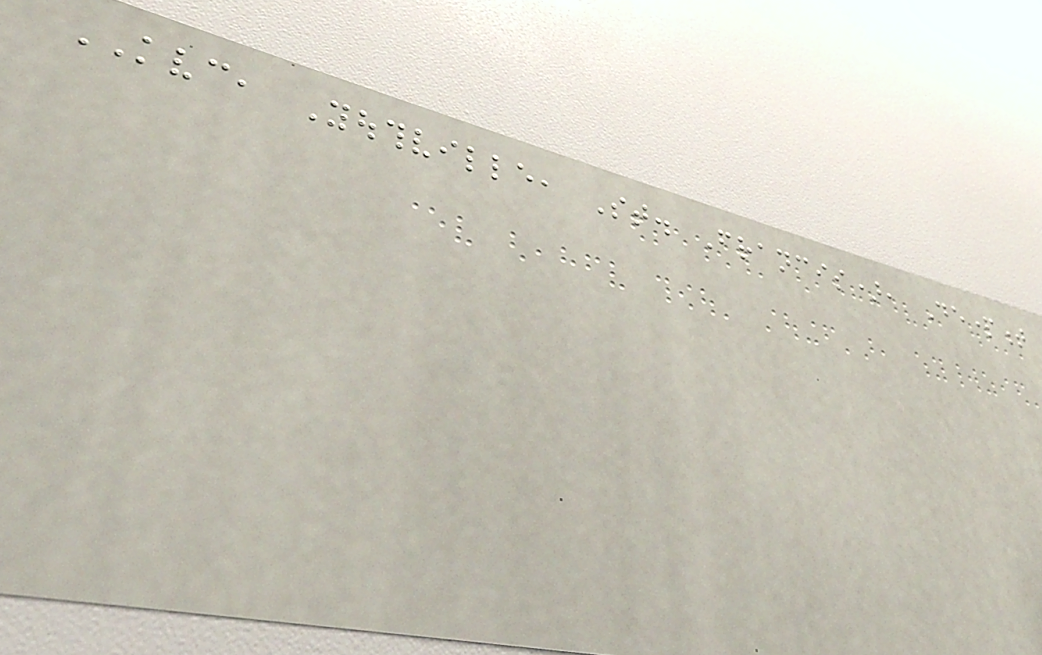KVC, Youthville, St. Francis), Department
